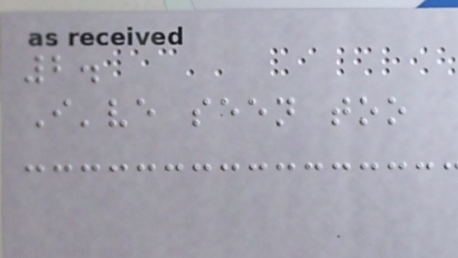2.
I've seen too
